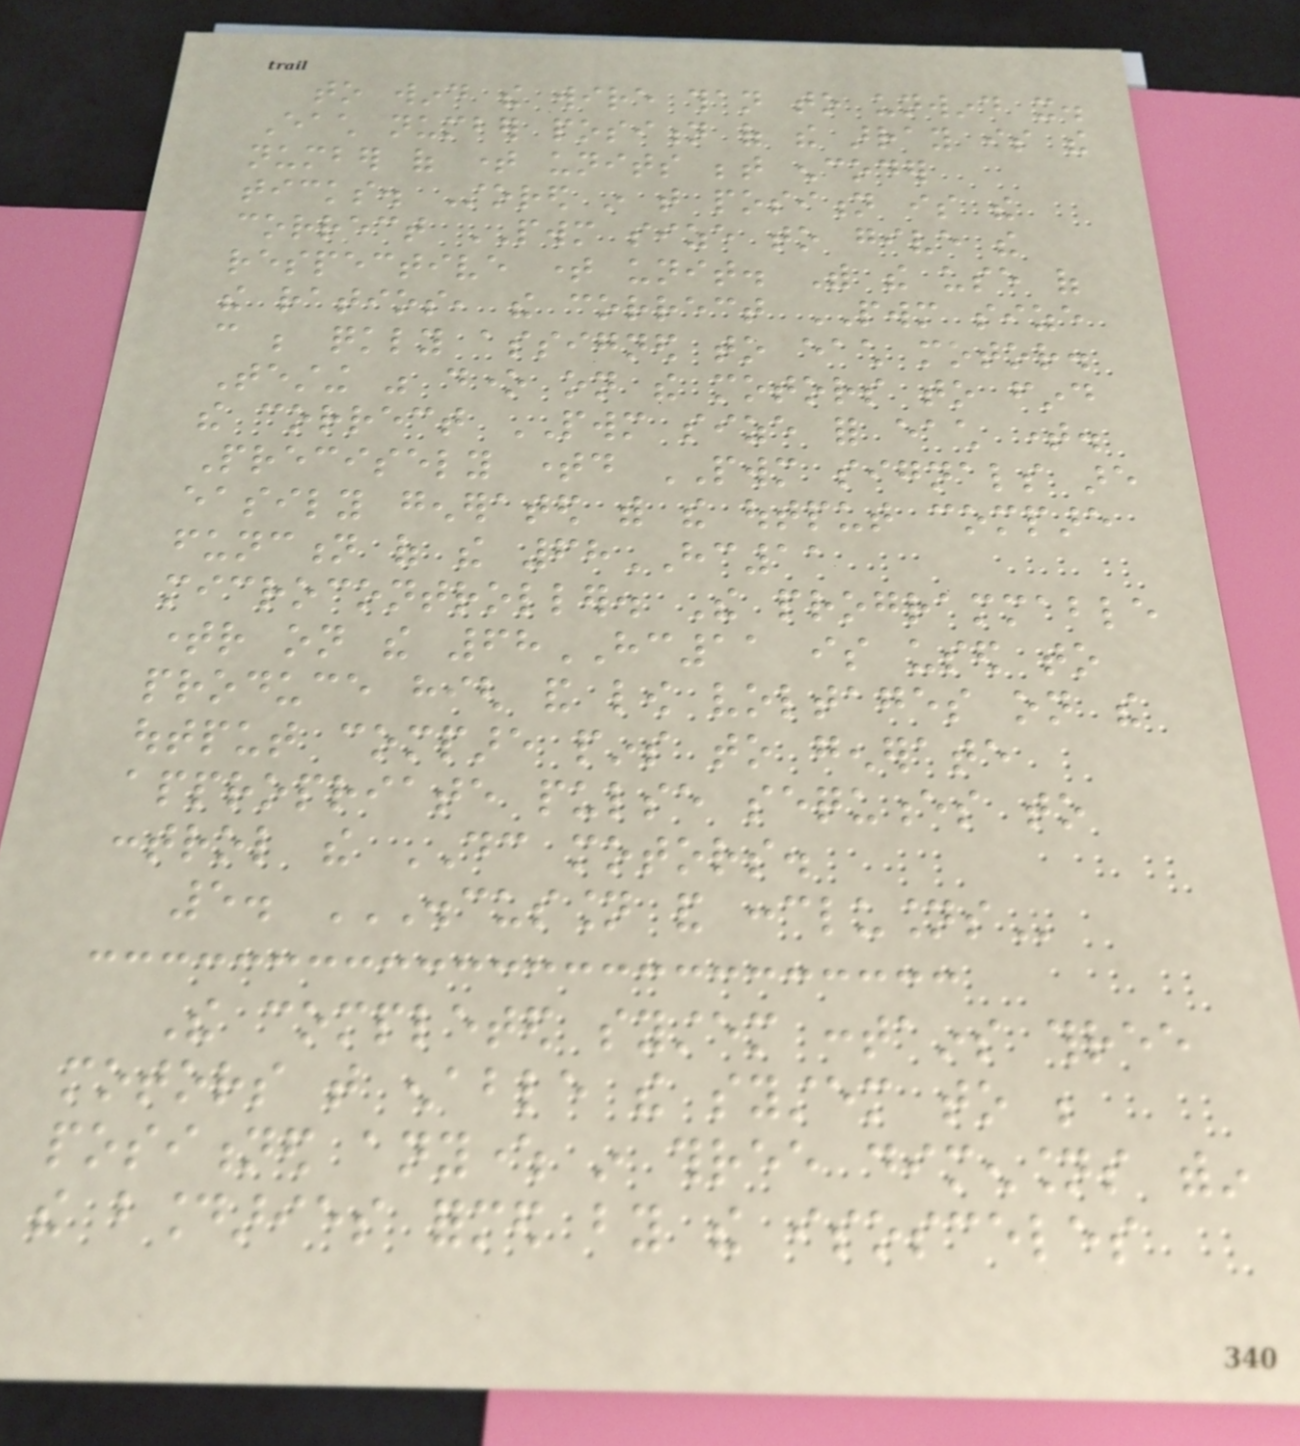to wind the wire than to unwind it.
Each number position of the array is the
number of time units between encoder
ticks. Stored in that position is the
correct PWM size to give the
respective time unit. With the use of
the ratios, the correct PWM size
can be quickly assigned to each motor.
Testing was done on the motors to find
the correct PWM size for each time.
Precisely timed PWM signals are
easily generated with the output compare
function of the 68HC11
microcontroller. The programmable
timer on the 68HC11 is used to
produce high and low voltages on the
output compare pins to generate
appropriate pulse sequences to
control the DC motors.
5. DISCUSSION AND CONCLUSIONS
The completed system contains three
motors that enable the system to be
positioned anywhere in three dimensions within
the boundaries formed by the isosceles
